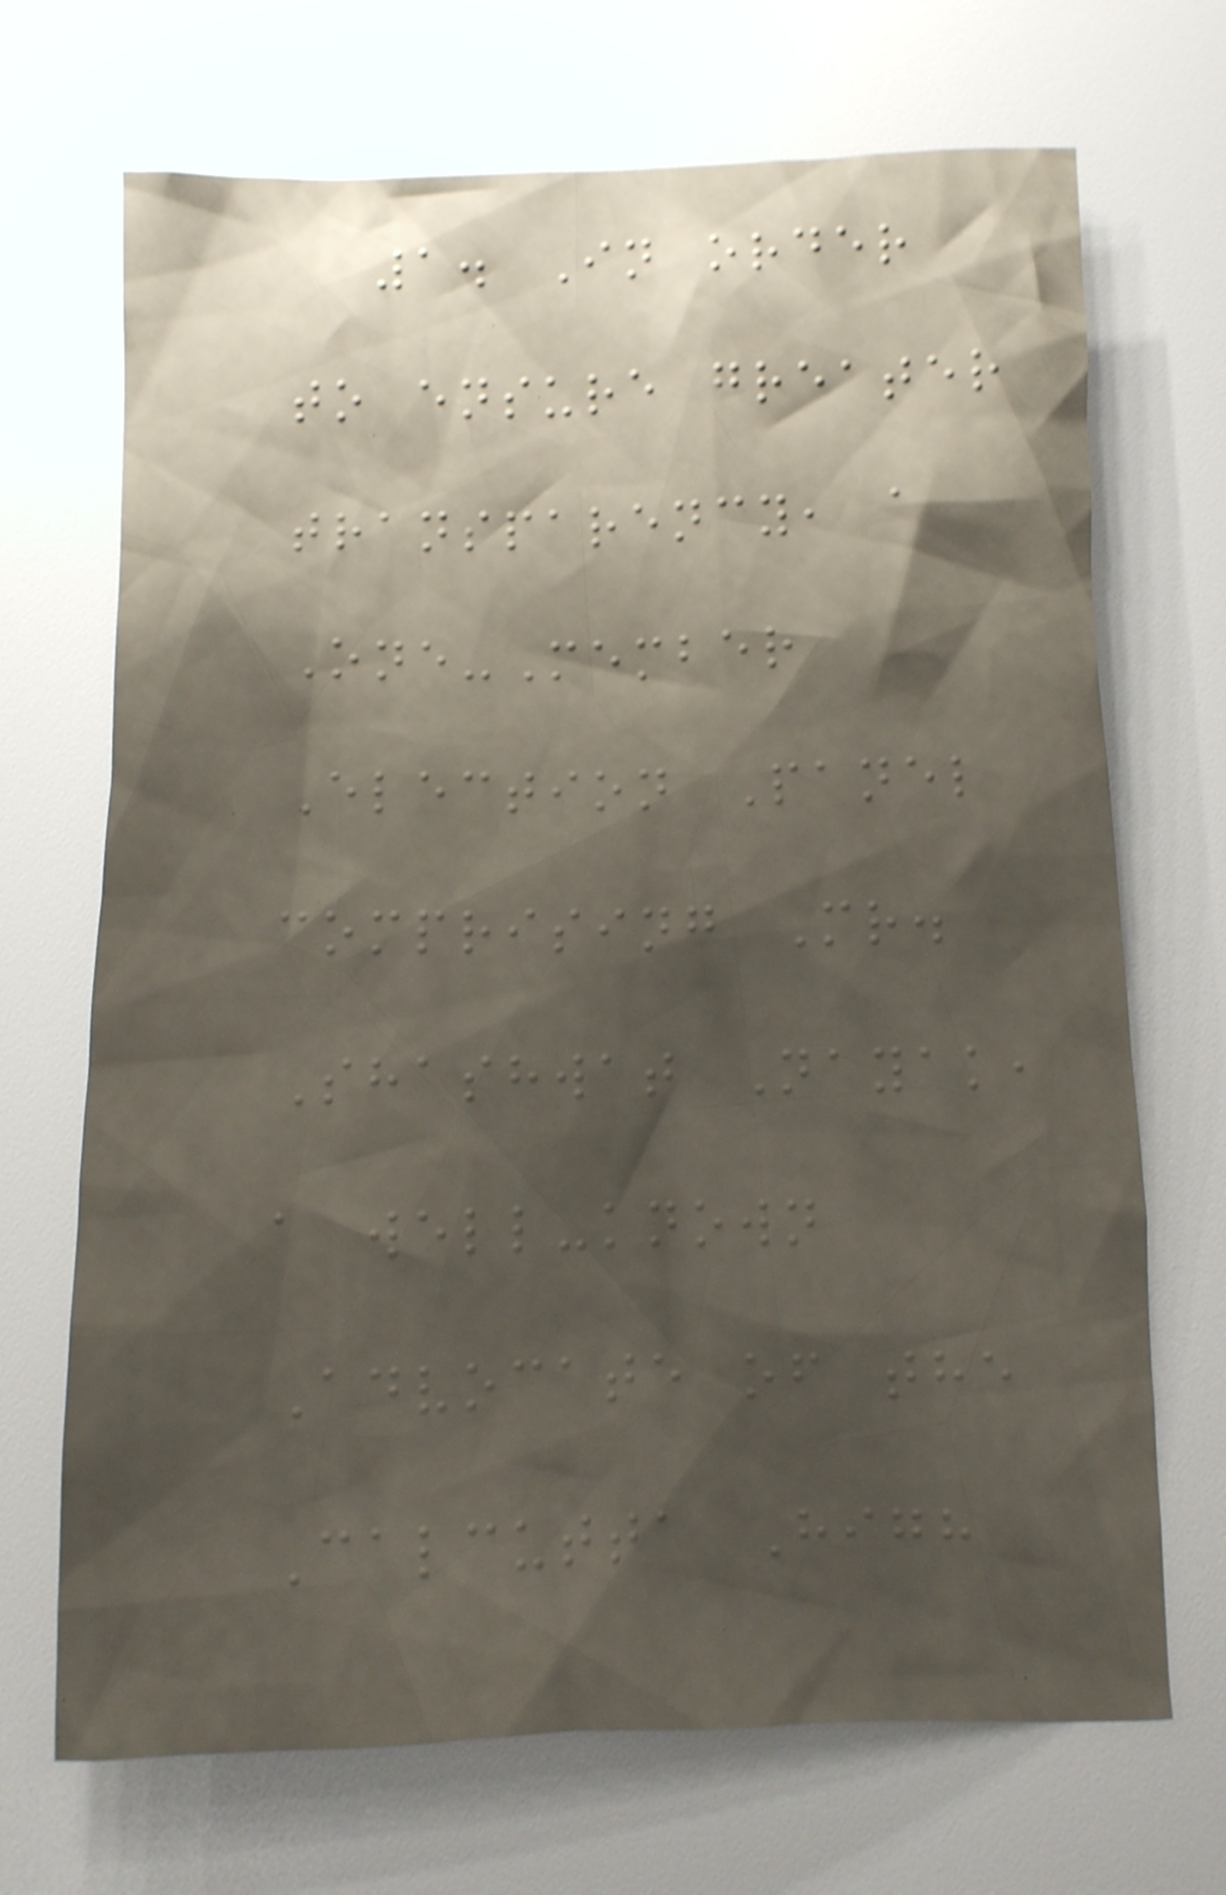1. In order
to ensure greater
transparency, a
One-Member
Election Panel
comprising Mr.
Shashwat Nayak,
a well-known
Advocate of the
Calcutta High
